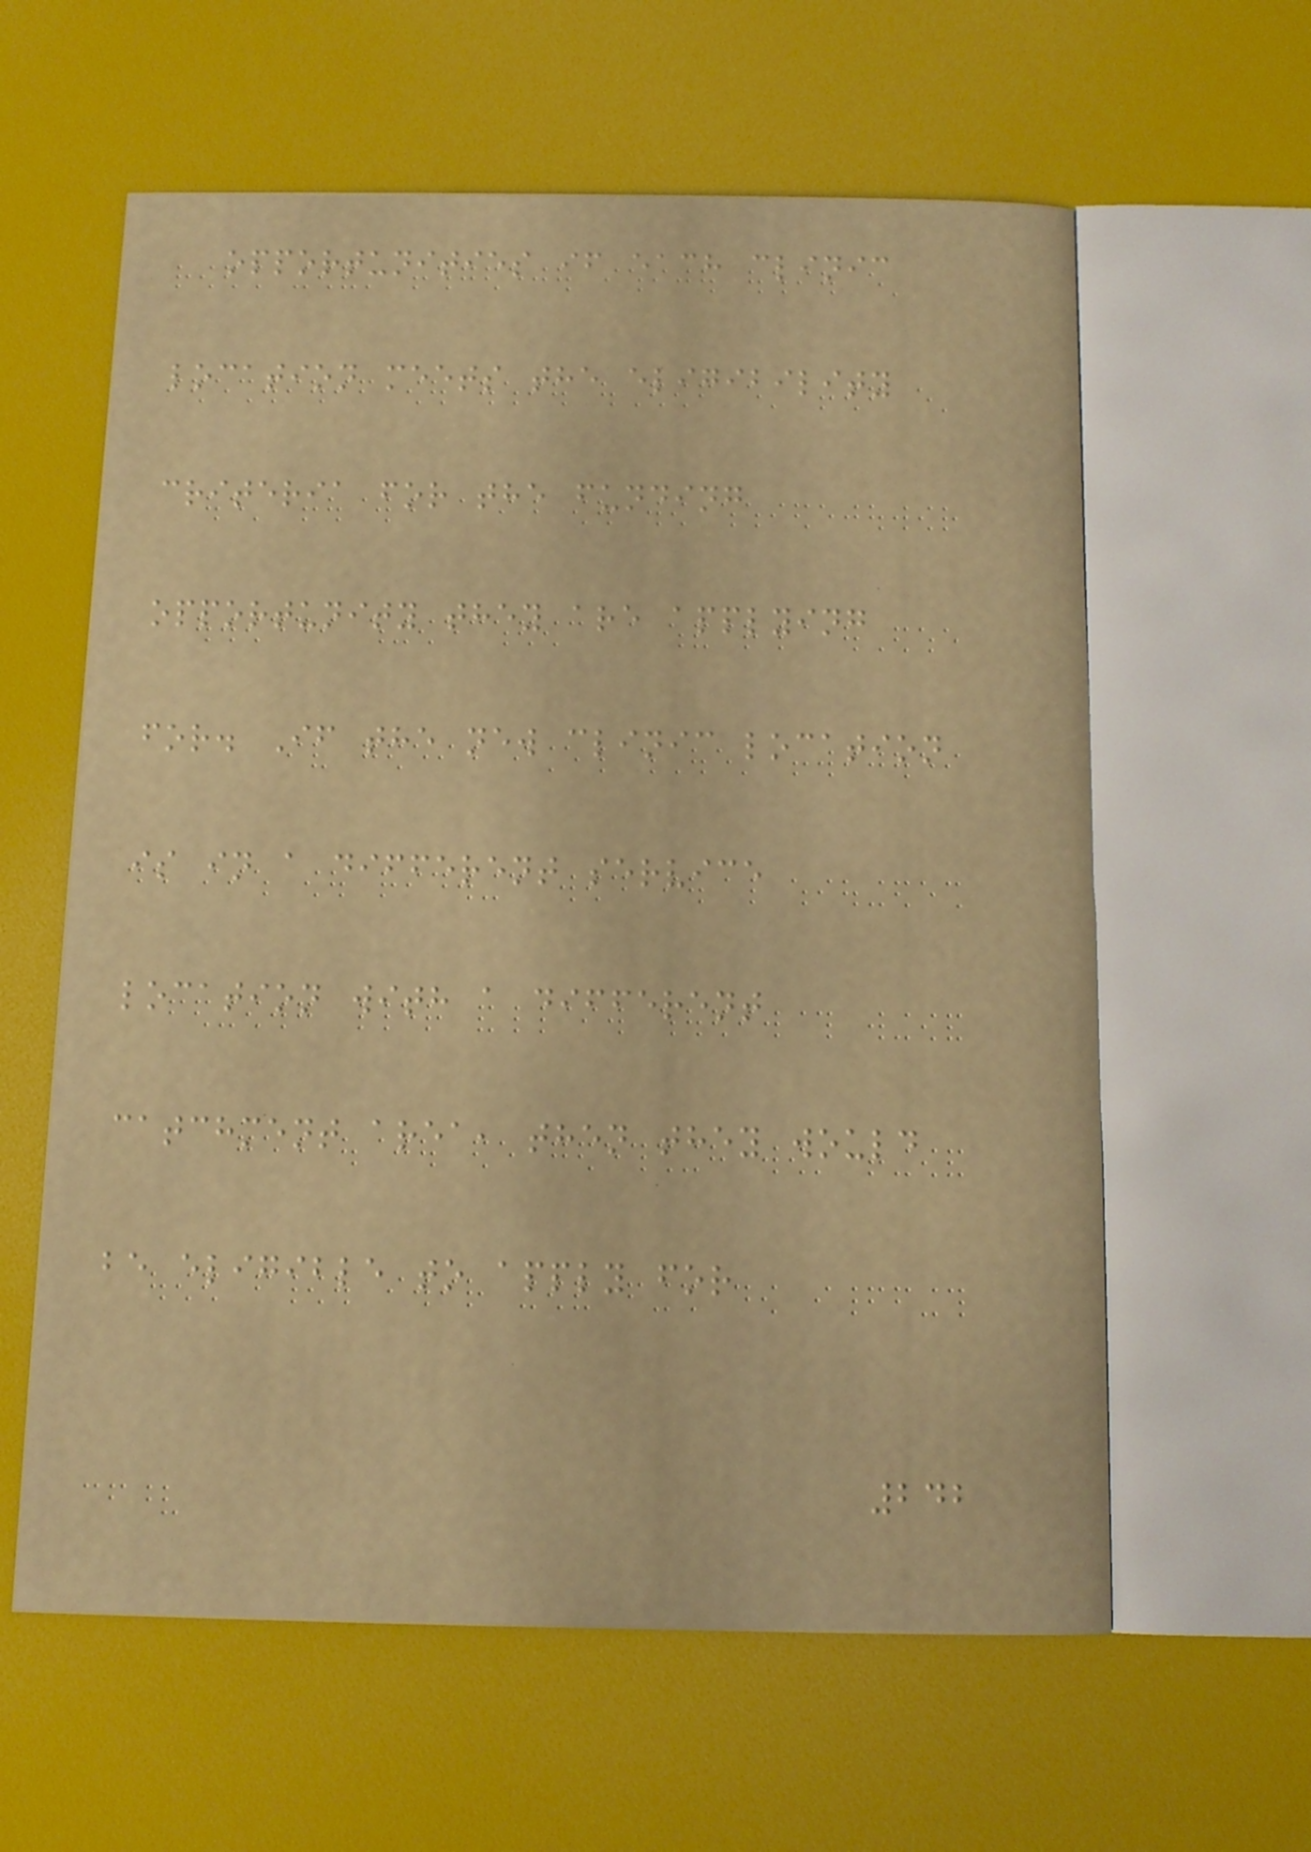opportunities if each clinic
location meets the eligibility
criteria for the funding
opportunity they are applying
for. If the new clinic location
is in a different service
location with a different
catchment area, then they would
be eligible to apply for
242
